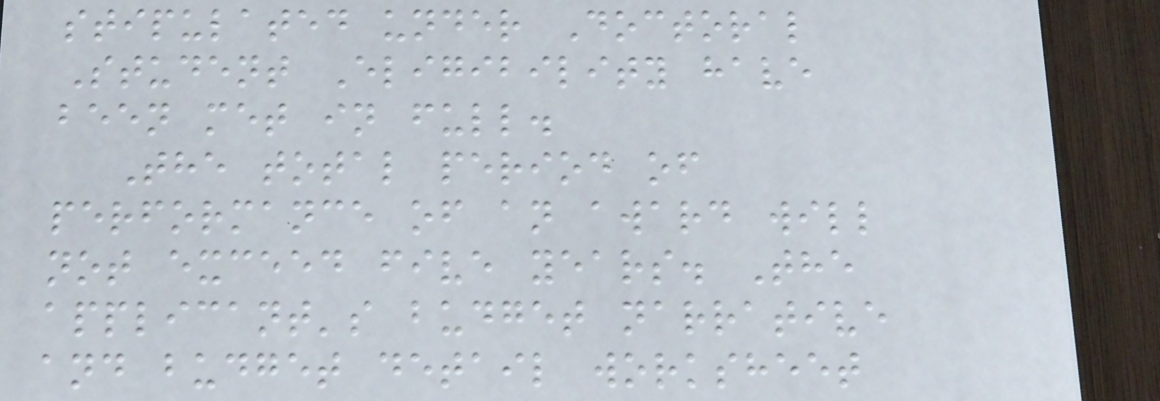stipulated under Doctoral
Student Eligibility have
been met in full.
The total period of
performance of an award will
not exceed five years. The
applicant's budget narrative
and budget detail worksheet
